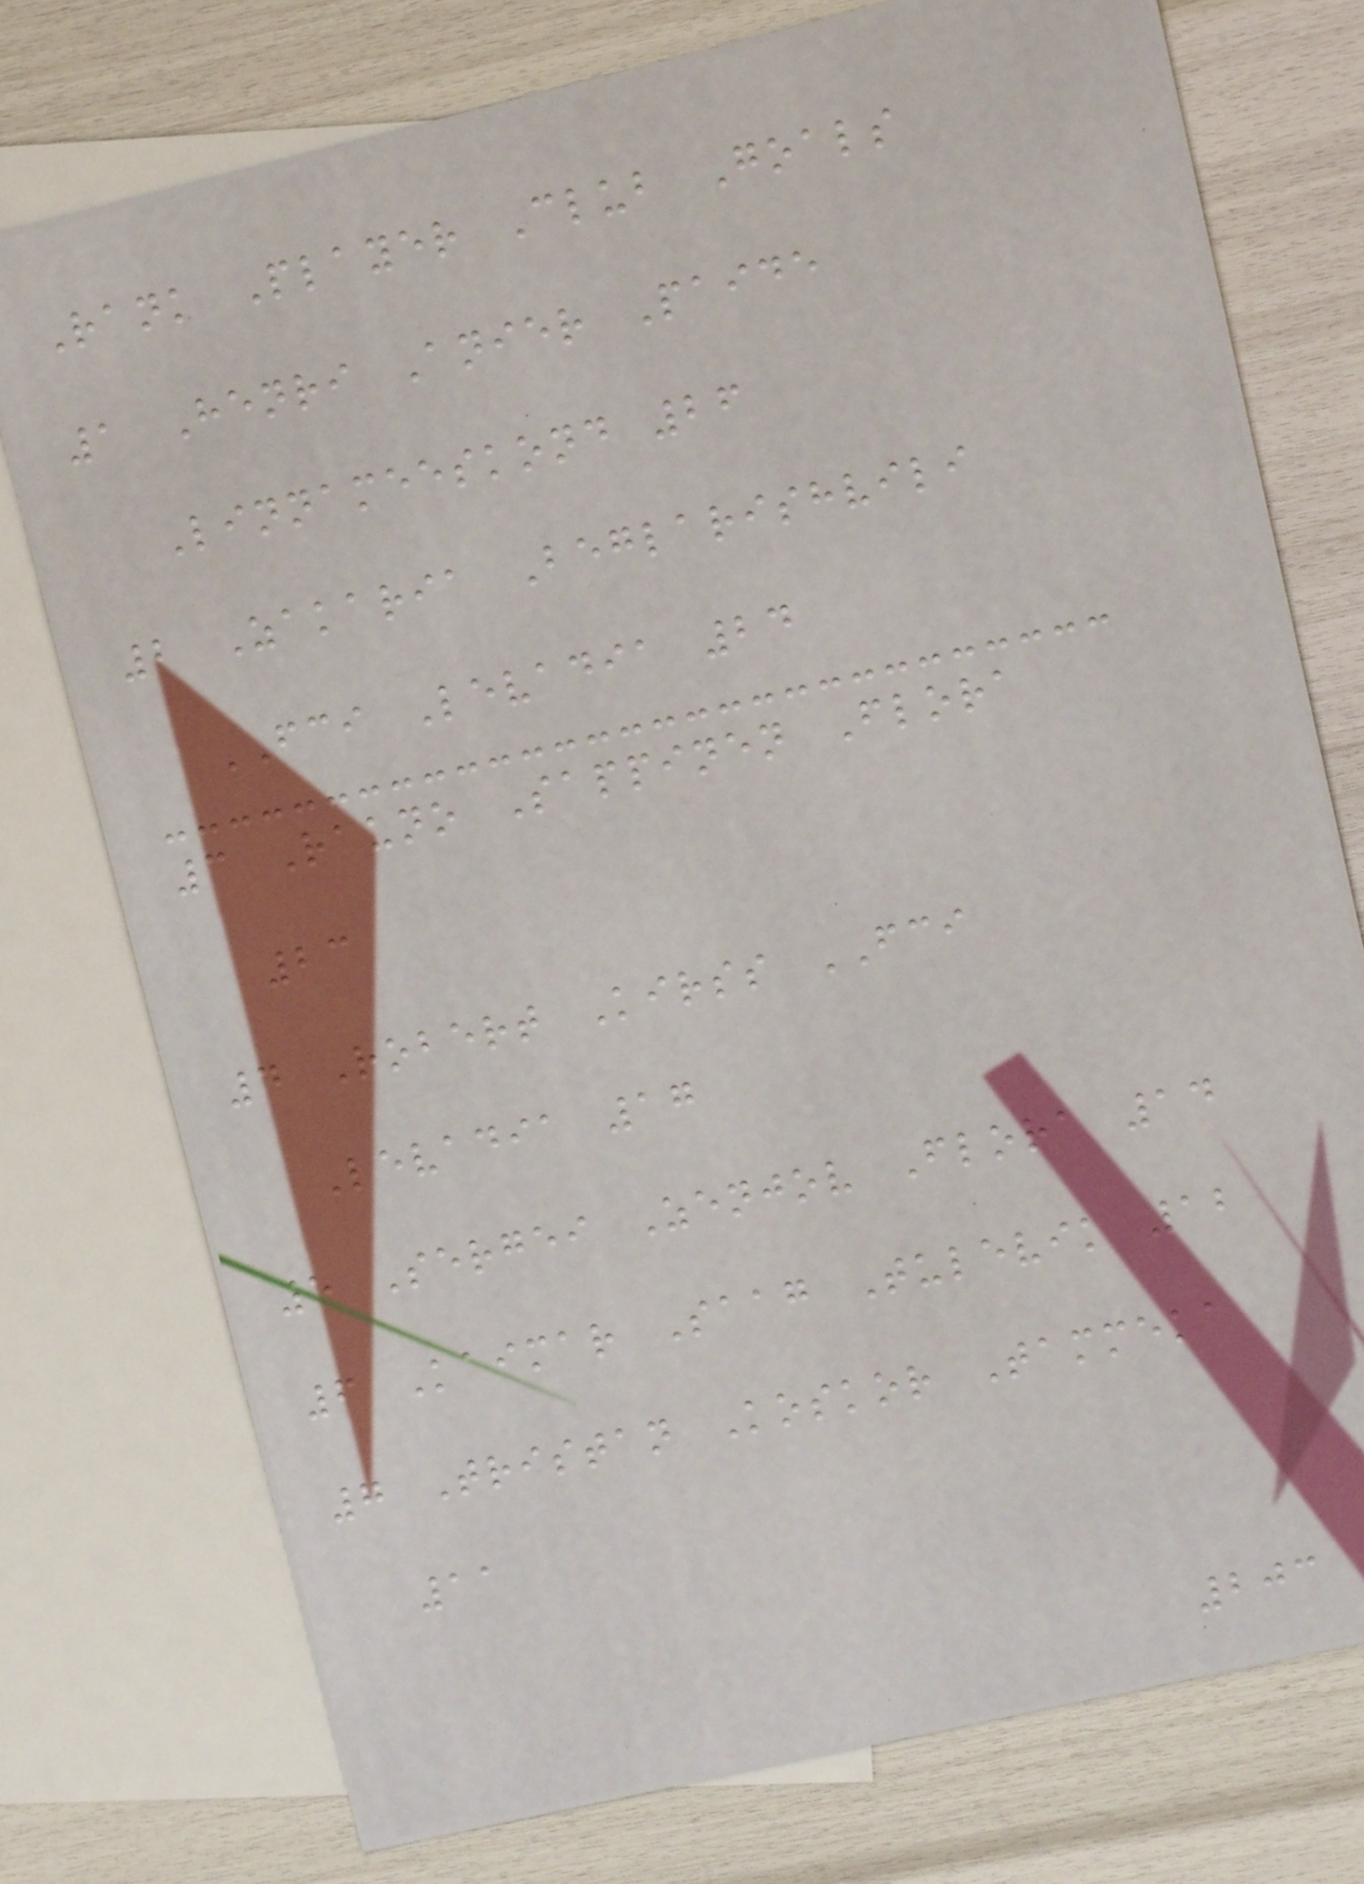Rank Player Club Goals
1 Henri Anier Paide
Linnameeskond 26
2 Zakaria Beglarishvili
FCI Levadia 24
3 Rauno Sappinen Flora
23
4 Robert Kirss FCI
Levadia 17
5 Sergei Zenjov Flora 14
6 Kaimar Saag Tulevik 12
7 Tristan Koskor Tammeka
11
203
